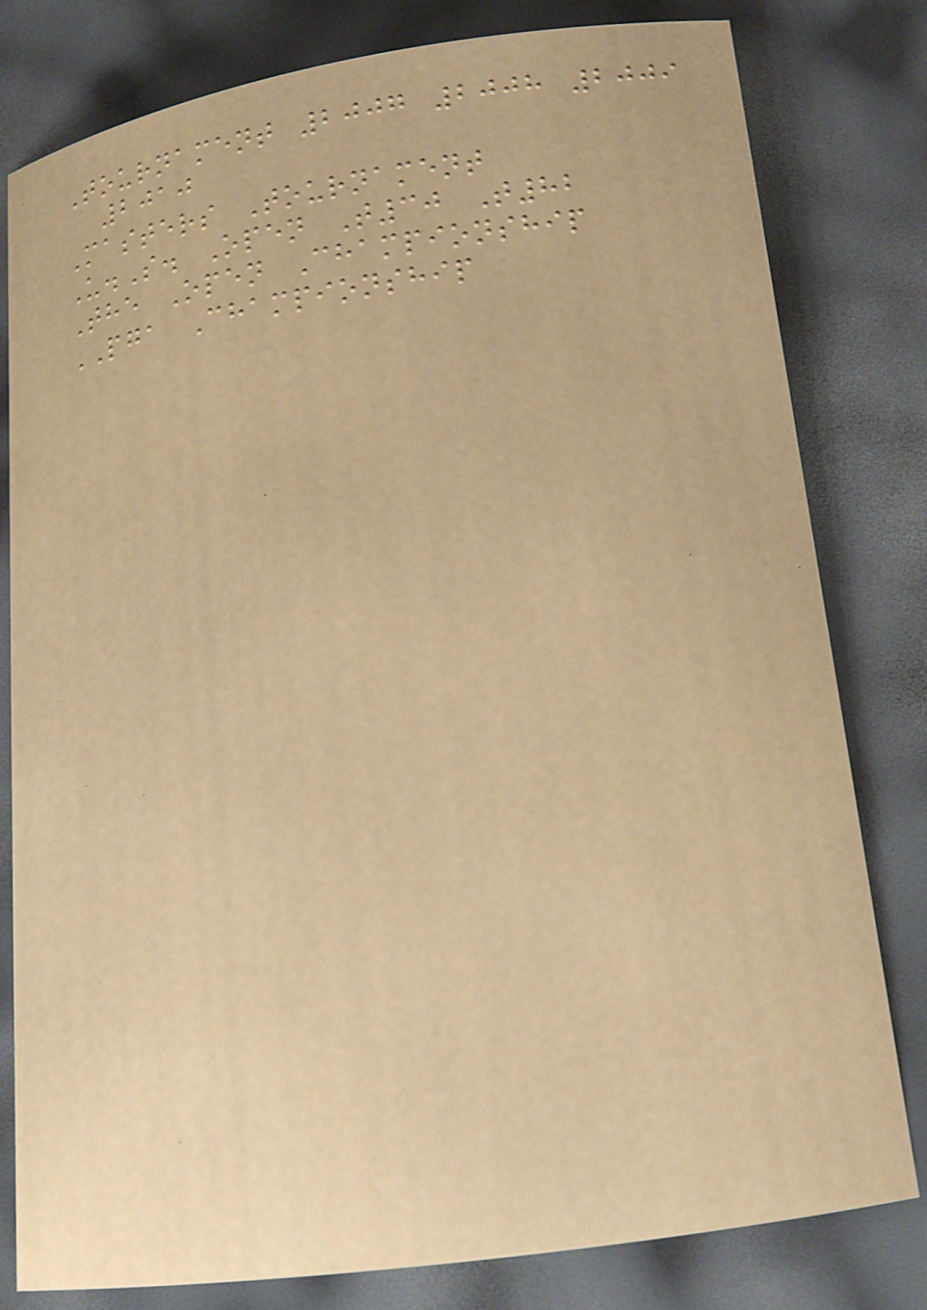Tournament 2007 2008 2009
2010
Masters Tournament
U.S. Open T30 T82
The Open Championship
PGA Championship
